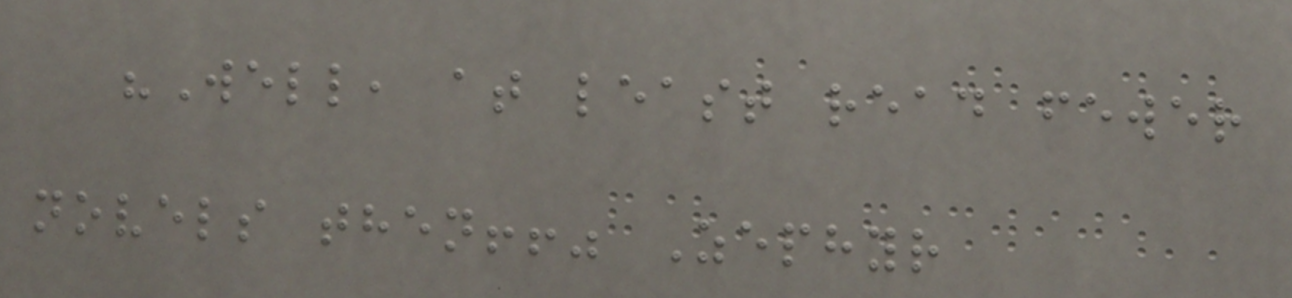"Well, at least read fewer
novels then!!" Zephyr
